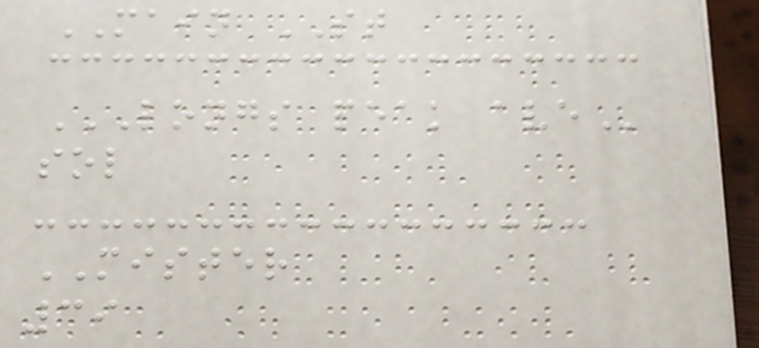MAIN ST
LONGS PEAK AVE
sol
MISTER
39
